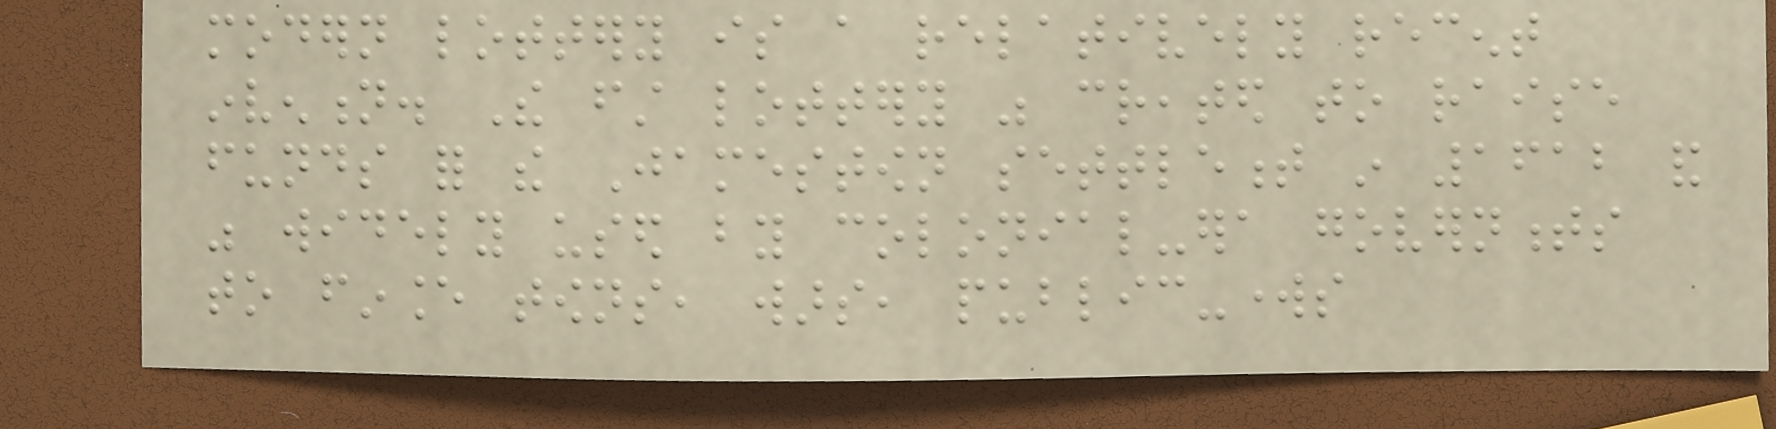modern lottery is a relatively recent
invention. The first lottery was created to raise
funds for the Jamestown settlement in 1612 and
was widely used by colonial-era governments
to finance towns, wars, public-works
